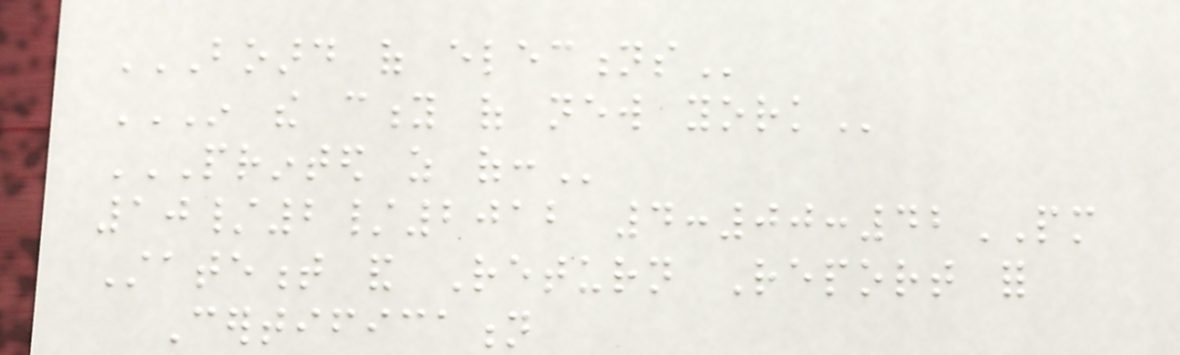BOARD OF ELECTIONS
IN THE CITY OF NEW YORK
PRINTED AS OF:
10/2/2012 4:00:42PM
Statement and Return Report for
Certification
